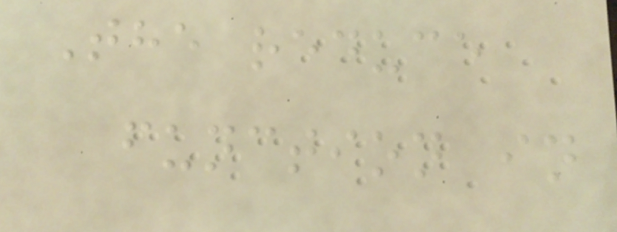The reduce
function in
